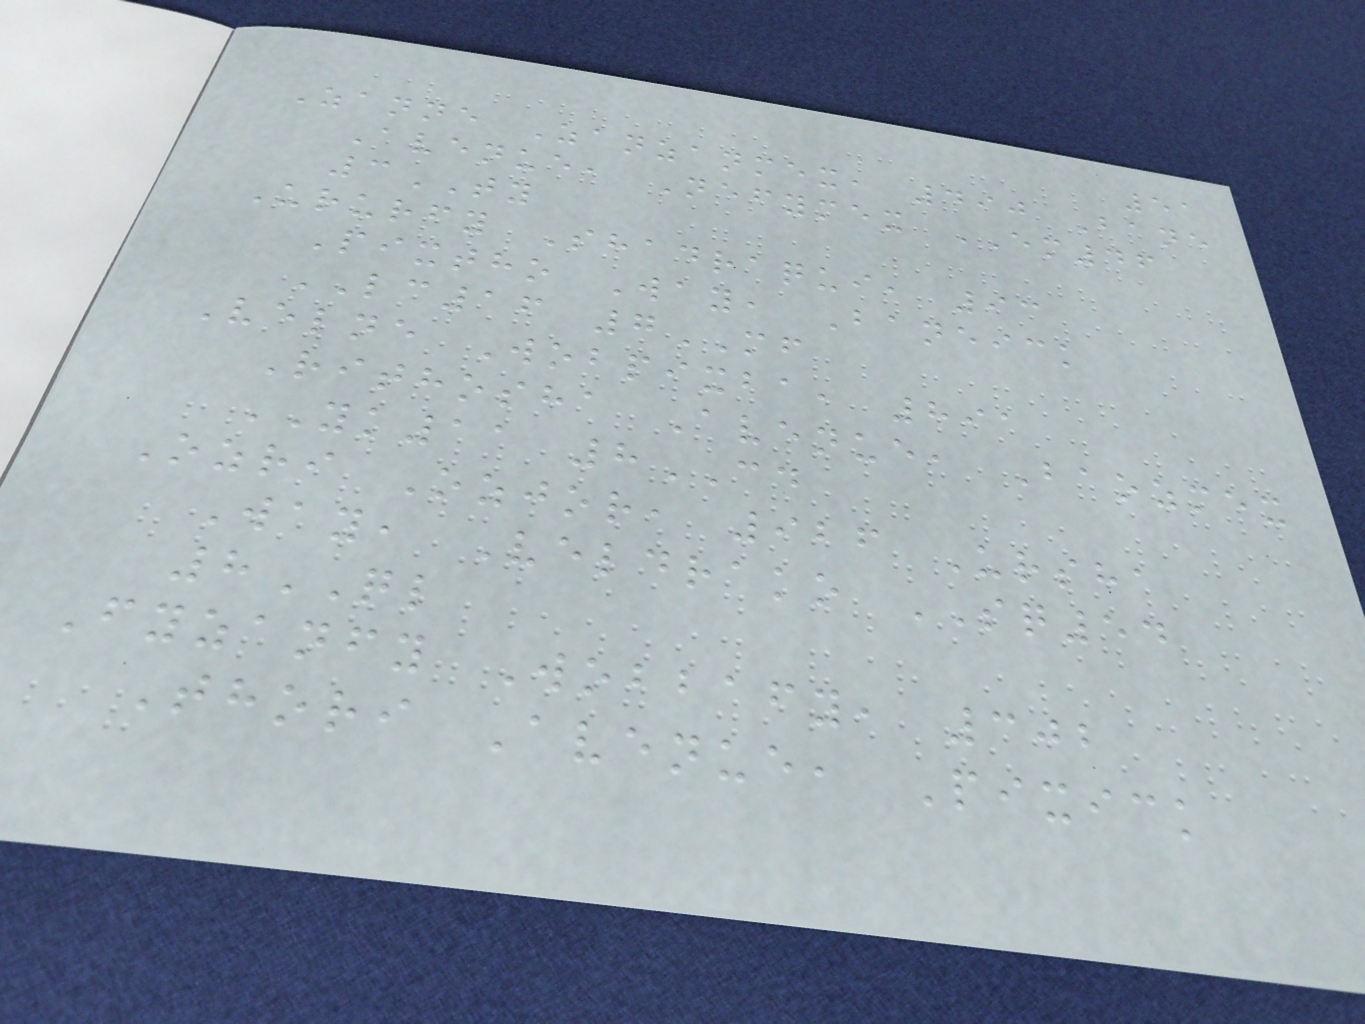51
Zanne Zanzanmex, 490 Bane
Avenue, Nefymex EM46
3TY
Ururfy Shadraqui, 93
Pixtho Way, Baneick
LC16 7MF
Velne Wobpixba, 891
Rithosha Avenue, Baozmex
YK11 8CD
Ozri Ozjor, 926 Ursha
Way, Veldrako SQ54
8QL
Fyzanfy Wobbafy, 302
Thori Avenue, Pixick
